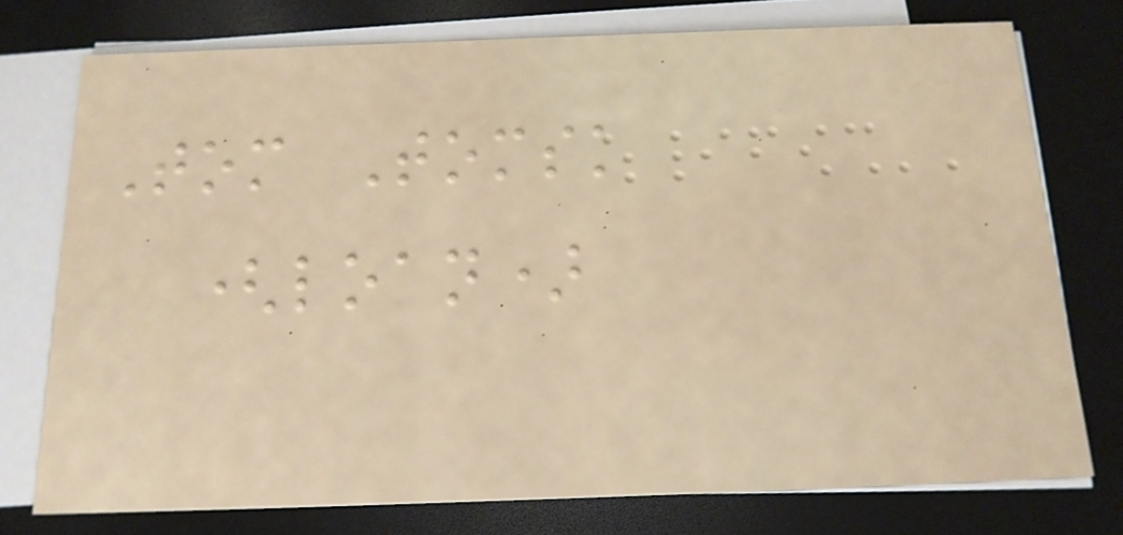Tom Tomsk
(loan)
